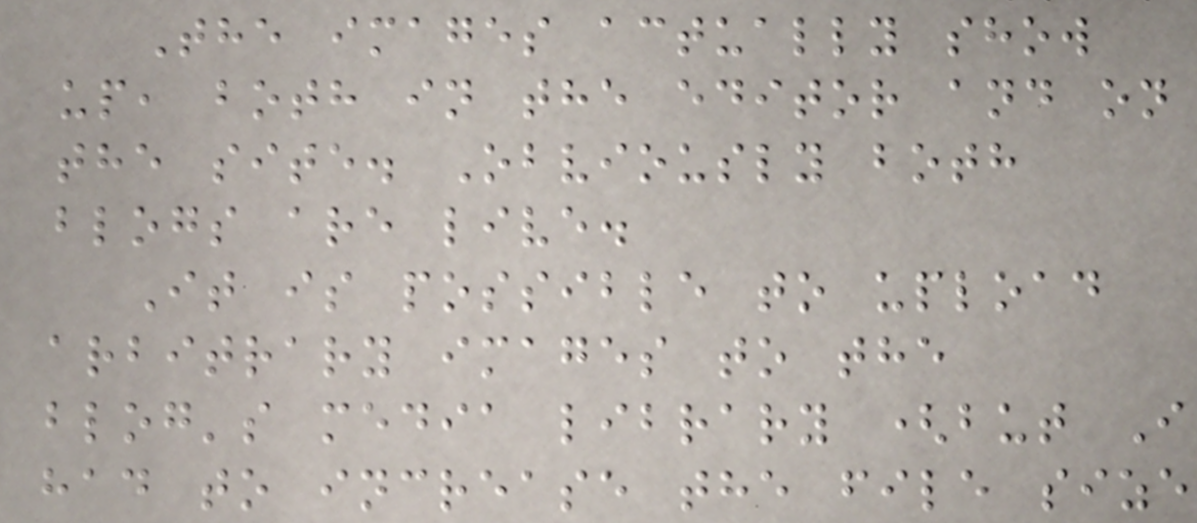The images actually show
up, both in the editor and on
the site. Obviously both
blogs are live.
It is possible to upload
arbitrary images to the
blog's media library (but I
had to increase the file size
